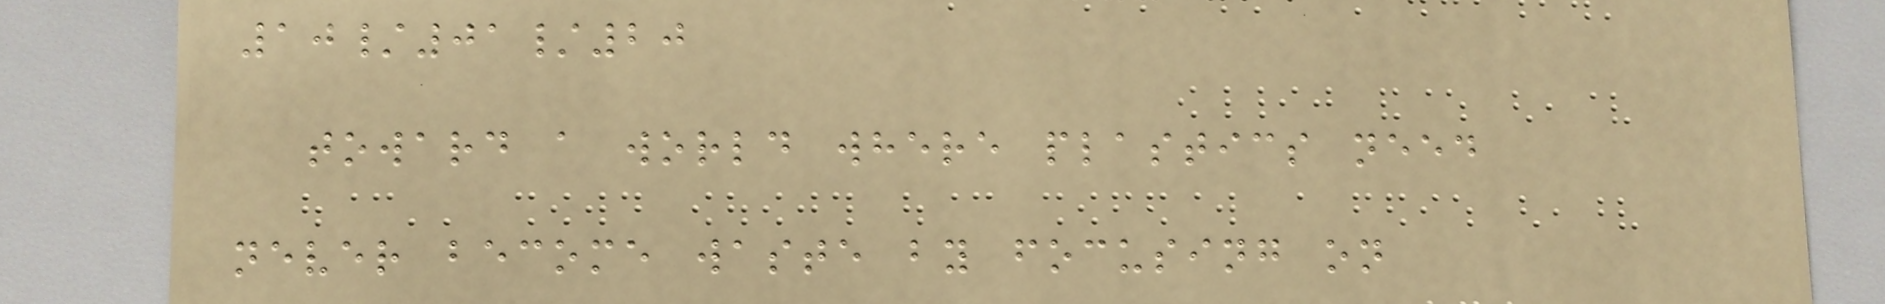10/01/20
toward a world where plastics need
never become waste by focusing on
